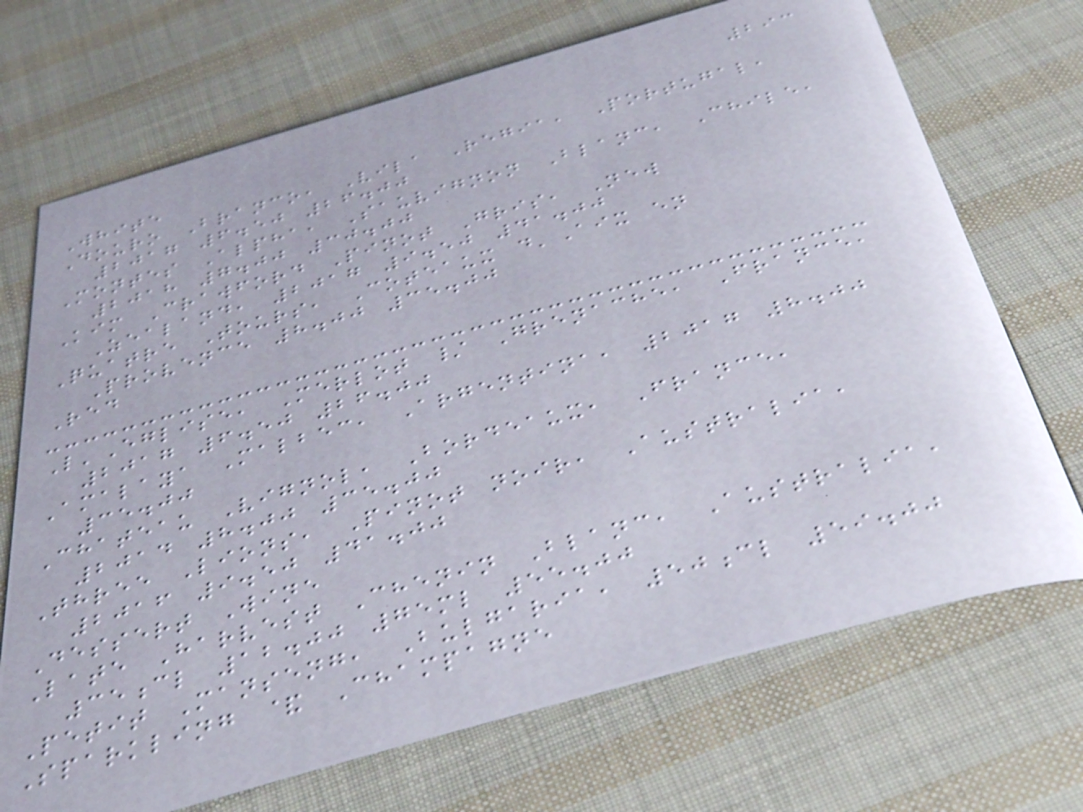293
White
Douro Branco, Vila Regia, Portugal,
2017 6.50 26.00
Montes Alpha, Sauvignon Blanc, Chile,
2018 7.00 30.00
Kim Crawford Pinot Gris, New
Zealand, 2017 9.50 41.00
Quatre Tours, Coteaux d'Aix en
Provence 8.00 35.00
Red
L'Eglise, Merlot / Grenache, France,
2017 6.50 26.00
Amalaya Malbec, Argentina, 2017 8.00
35.00
Chateau Vignol, Bordeaux, France,
2014 8.00 35.00
Three Lions, Pinot noir, Australia,
2016 9.50 41.00
Dessert Wine
Late Harvest Chenin Blanc, Australia,
35cl 12.00 75ml 55.00
Petit Manseng, Bulgaria, 50cl 59.00
Sparkling & Champagne
